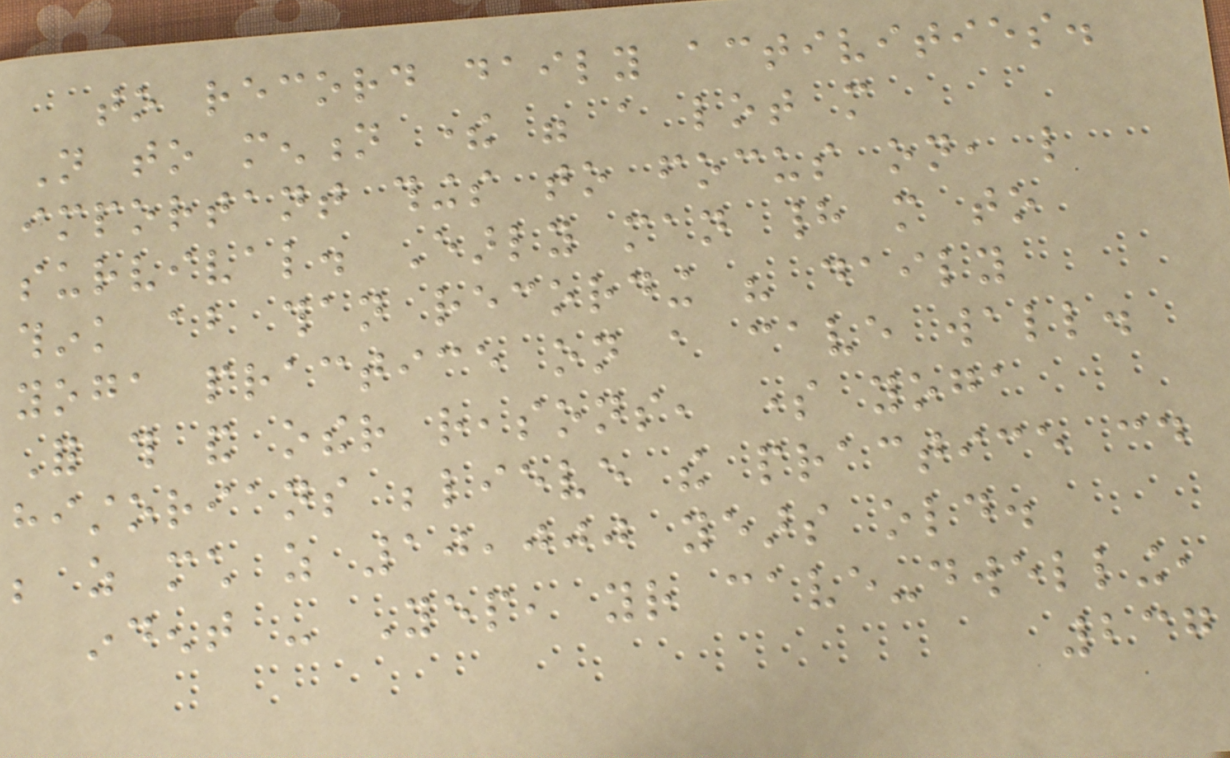to record daily activities.
Not to mention there were a lot more
important things to focus on, like
survival. Early man had more to
think about than recording his daily
yoga practice on a cave wall.
For this and other reasons, some yoga
historians believe the practice could
be as much as 10,000 years old.
indent - Yep, your cave-dwelling,
237
